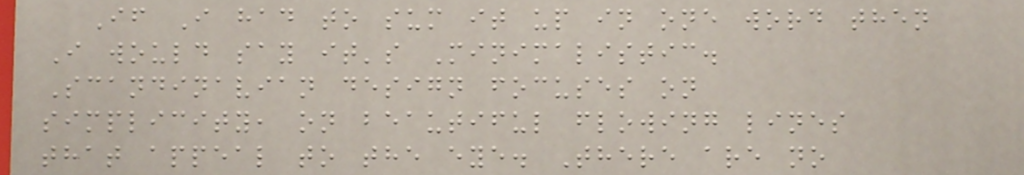If I had to sum it up in one word then
I would say it's Minimalistic.
Scandinavian design focuses on
simplicity, on beautiful flowing lines
that appeal to the eye. There are no
